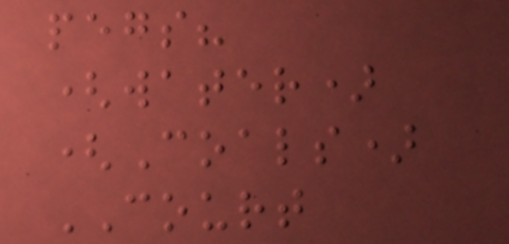pegs?
(water)
(Coals)
COURT
